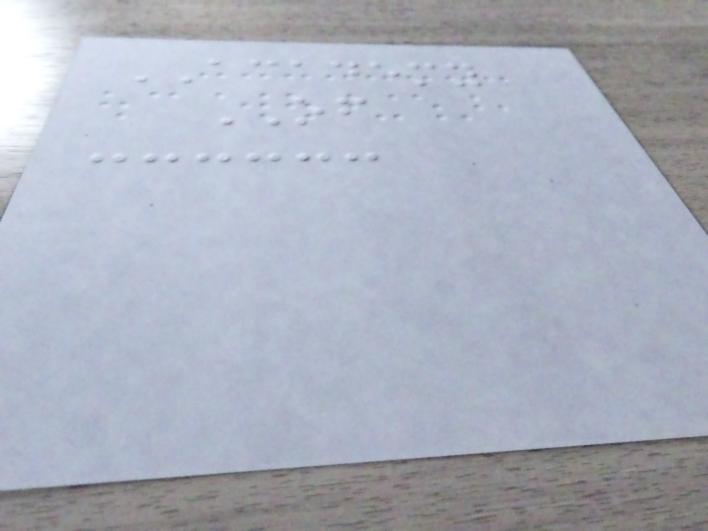ACADEMY
OF
